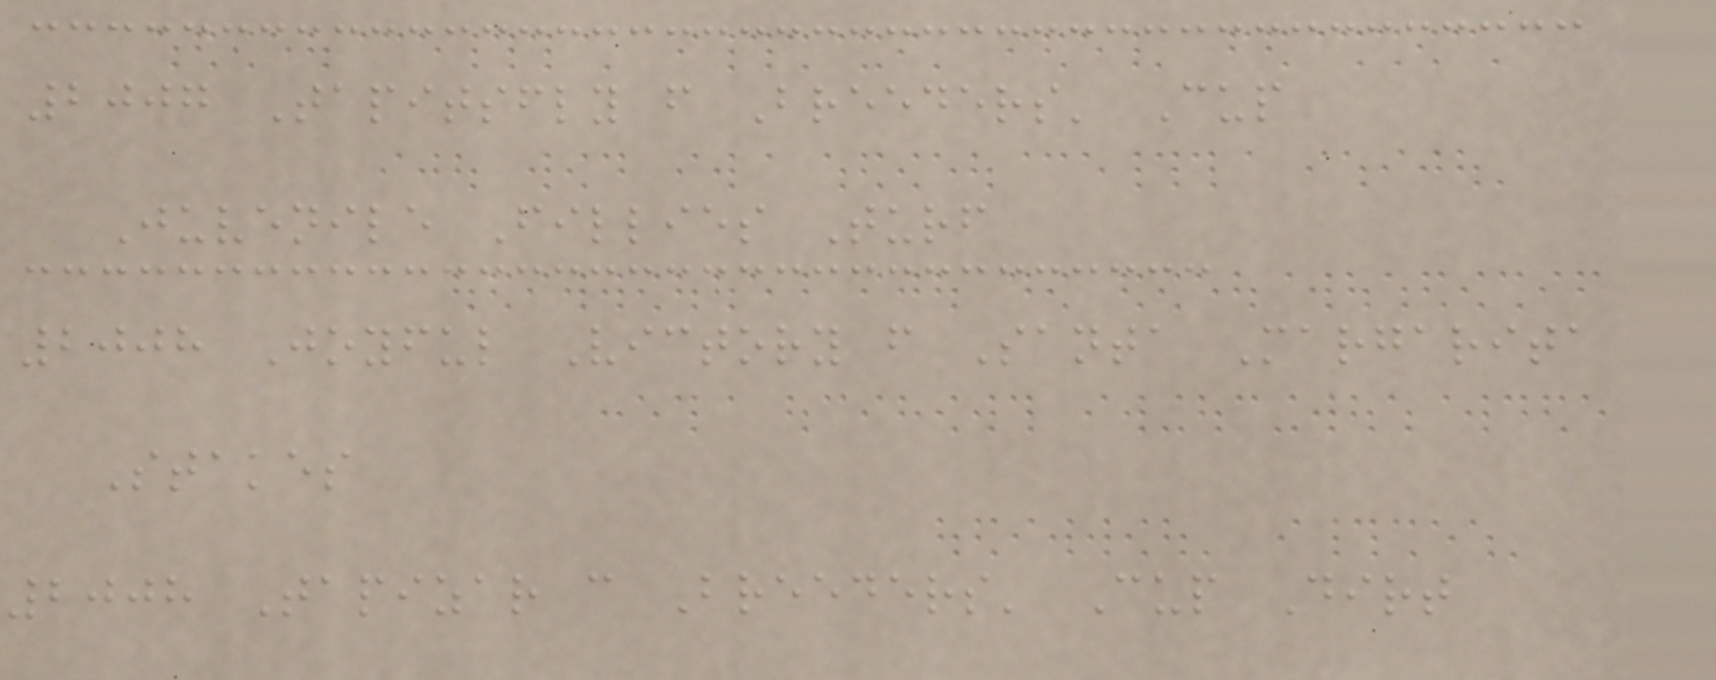2007 Tapitsfly f Breeders' Cup
Juvenile Fillies Turf
2008 Joyful Victory f Santa Margarita
Stakes
2008 Tapizar c Breeders' Cup Dirt
